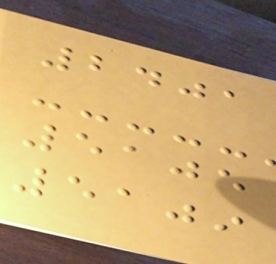2401
5105
5109
